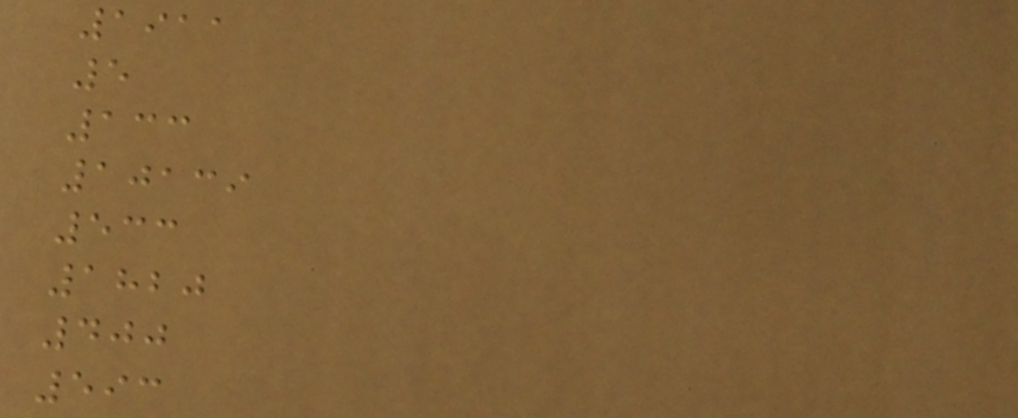1911
5
133
10139
533
1820
400
593
